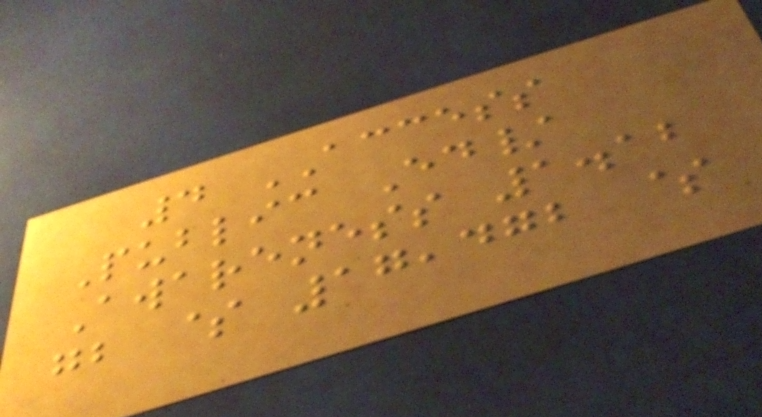4 ACCESS
Public Ed/
Awareness 1.12
gb $ 17,472 $
